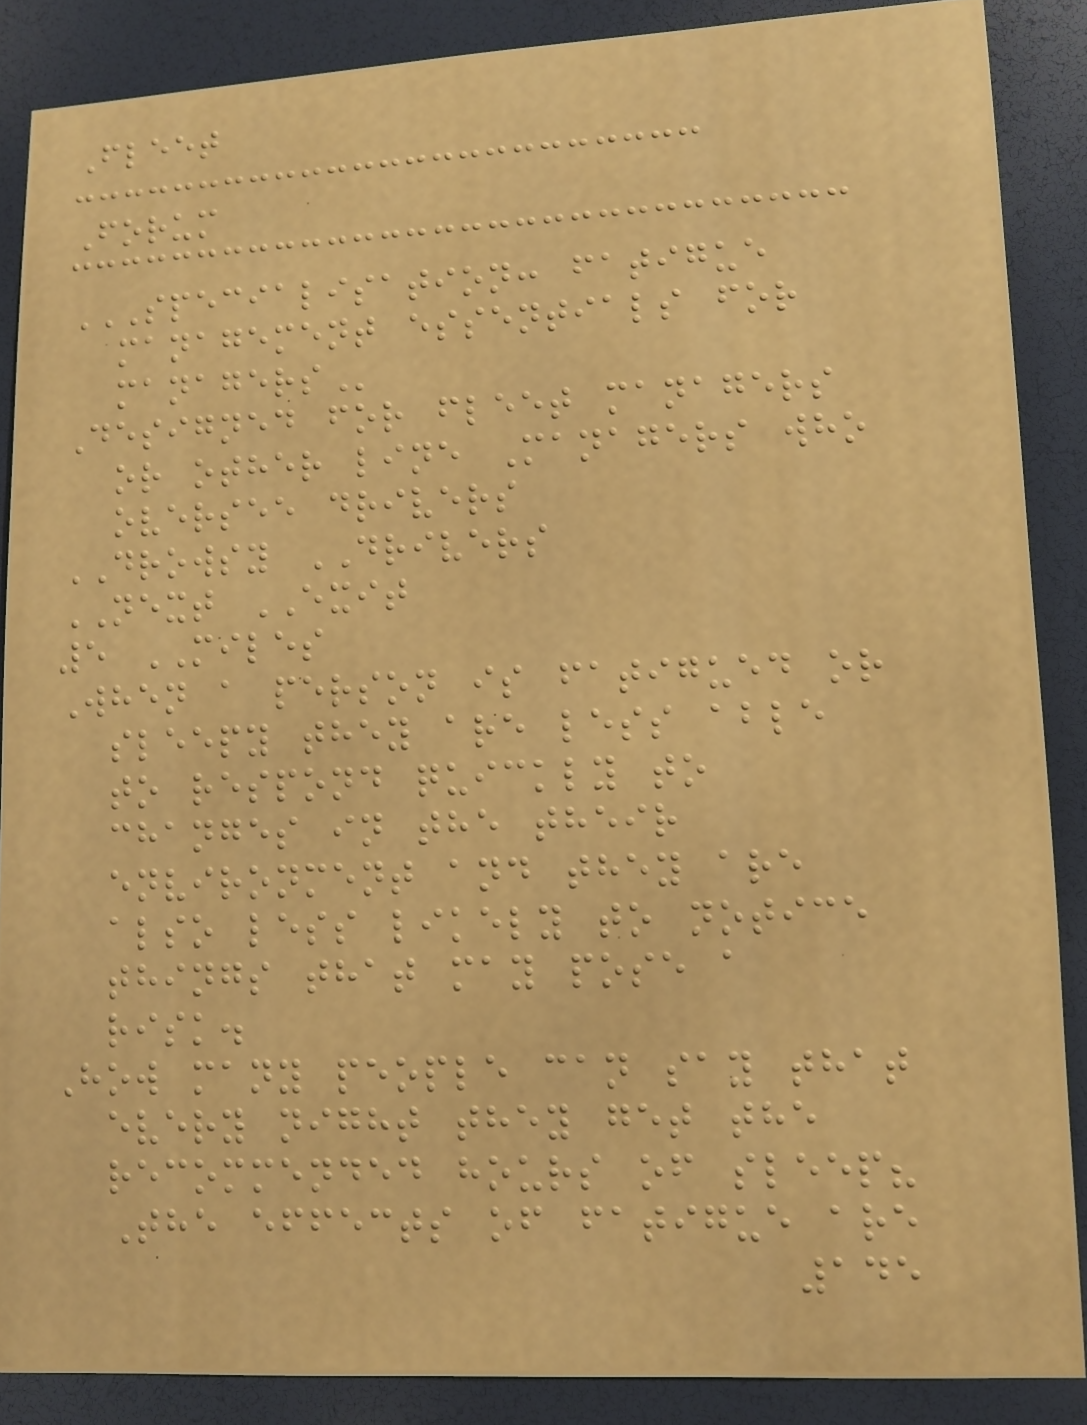Fleet
Forum
SPECIALISATION: FATIGUE
MANAGEMENT ESSENTIALS FOR
MANAGERS
Designed for fleet managers
or other line Managers who
oversee drivers
DROWSY DRIVERS
NEXT EXIT
5 MILES
When a person is fatigued or
sleepy they are less able
to respond quickly to
changes in the their
environment and they are
also less likely to notice
things that may pose a
risk.
How many people can say that
every night they get the
recommended hours of sleep?
The effects of fatigue are
145
